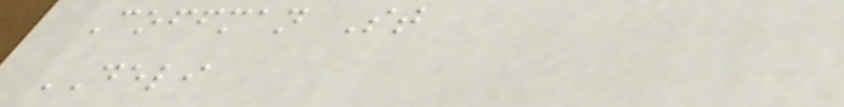Coffman St
DELI
